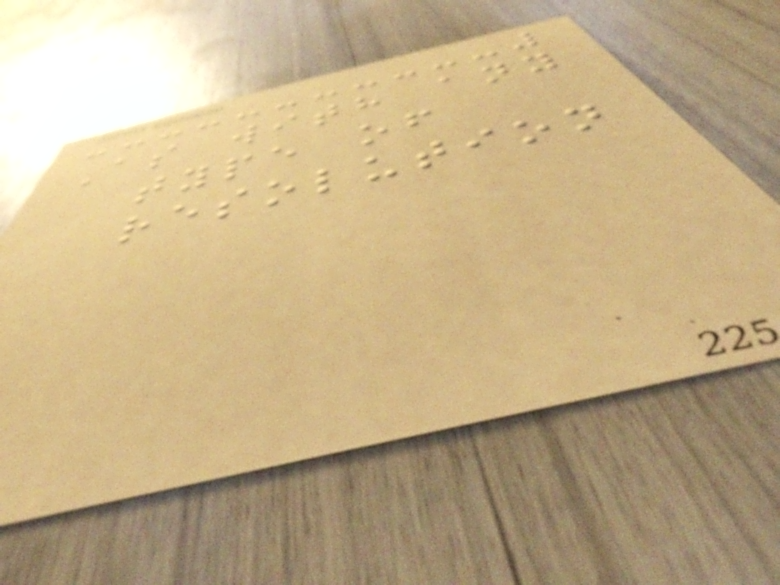As with any
type of
resolution
